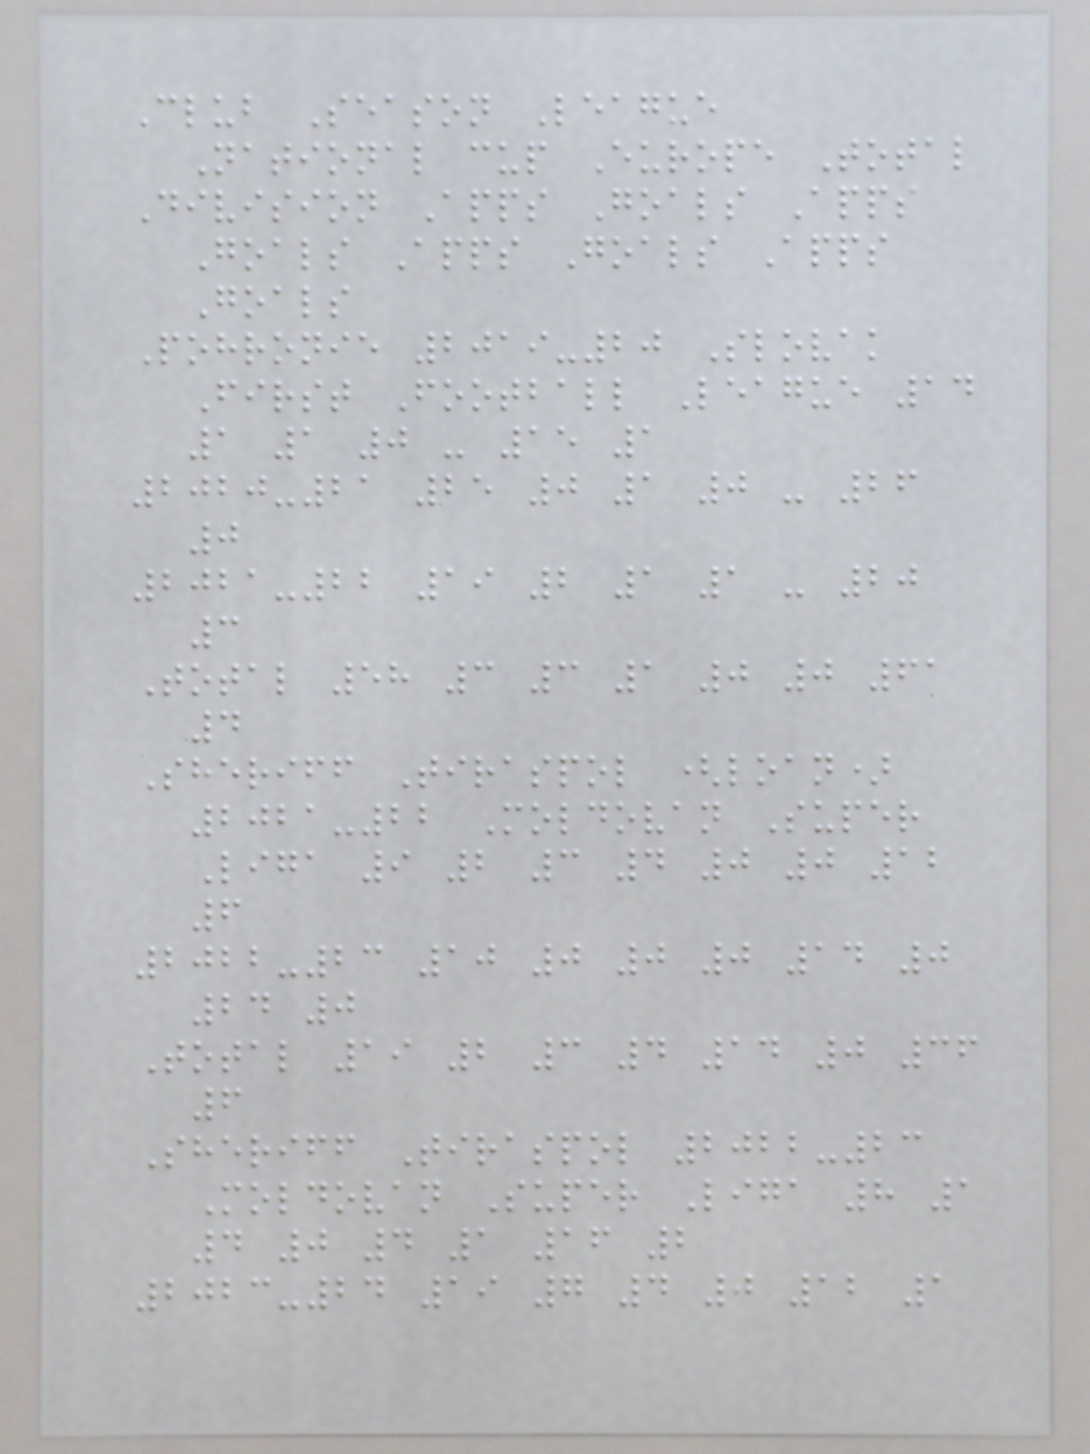Club Season League
National cup Europe Total
Division Apps Goals Apps
Goals Apps Goals Apps
Goals
Pohronie 2019-20 Slovak
First Football League 14
1 1 0 - 15 1
2020-21 25 0 1 0 - 26
0
2021-22 19 2 1 1 - 20
3
Total 58 3 3 1 0 0 61
4
Sheriff Tiraspol (loan)
2021-22 Moldovan Super
Liga 9 2 3 4 0 0 12
6
2022-23 10 0 0 0 14 0
24 0
Total 19 2 3 4 14 0 36
6
Sheriff Tiraspol 2022-23
Moldovan Super Liga 8 1
4 0 4 1 16 2
2023-24 19 7 4 0 12 1
